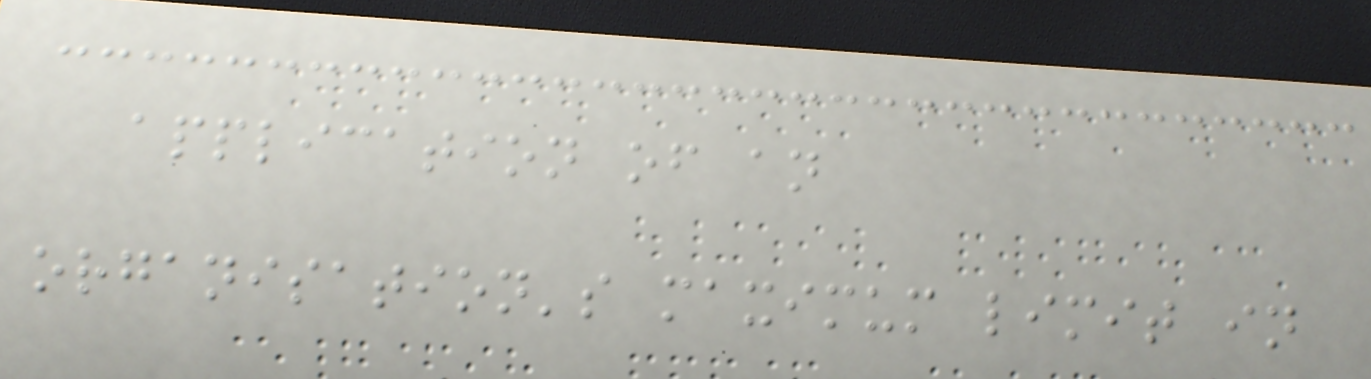application of an
organisation's maximum limit in
